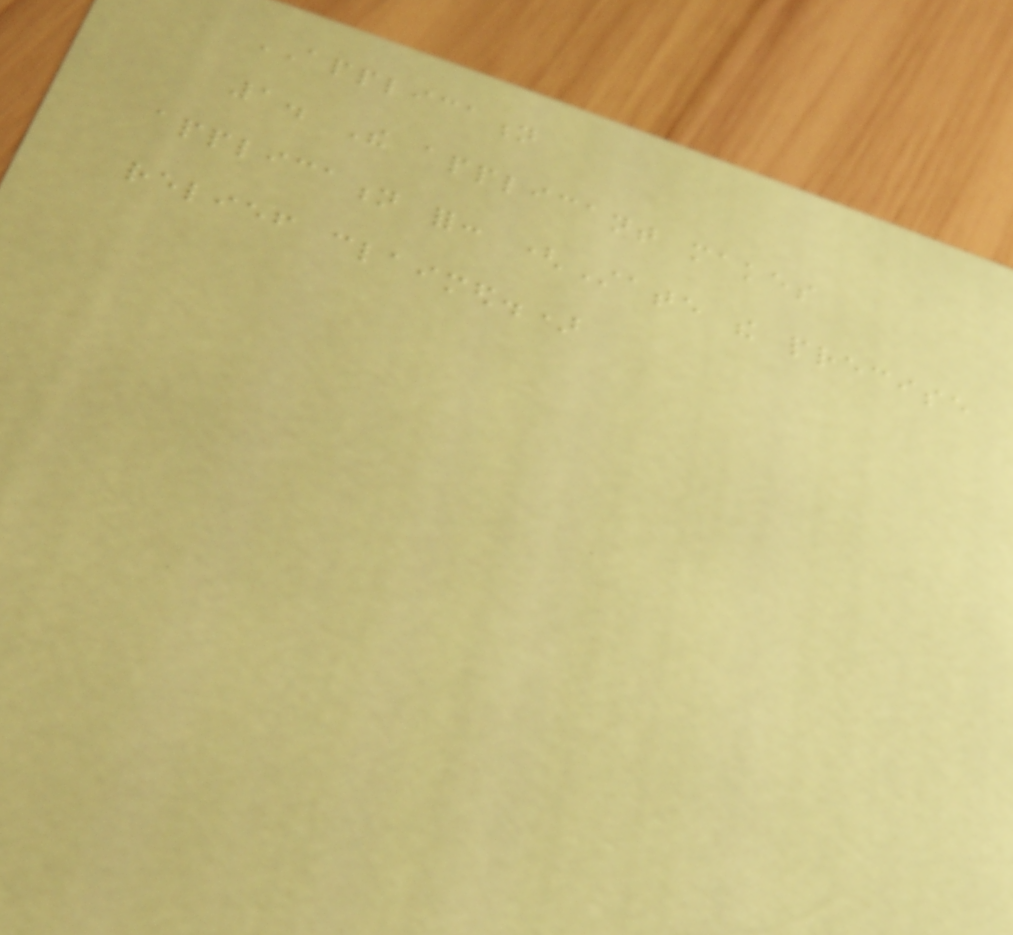APPLICATION
1. The applicant makes
application for: (State the precise
relief claimed.)
